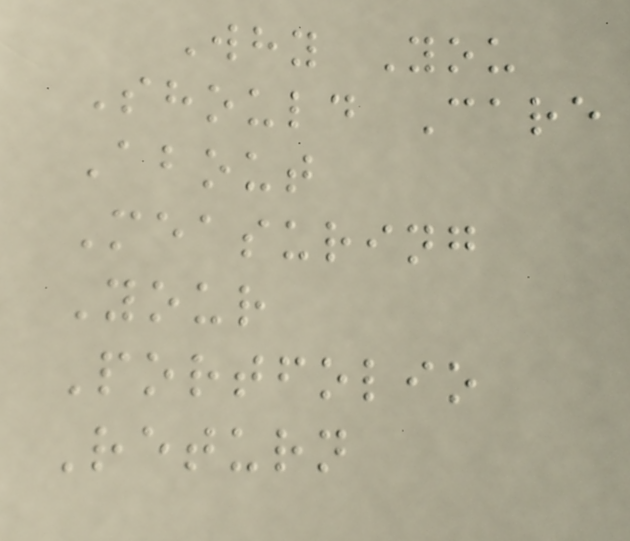Why You
Should Care
About
Measuring
Your
Portfolio
Return
